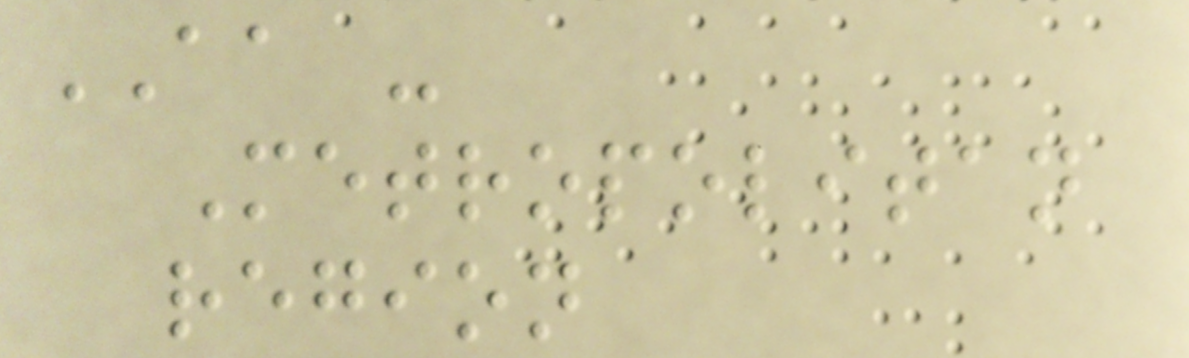AA -
Metropolitan
region
